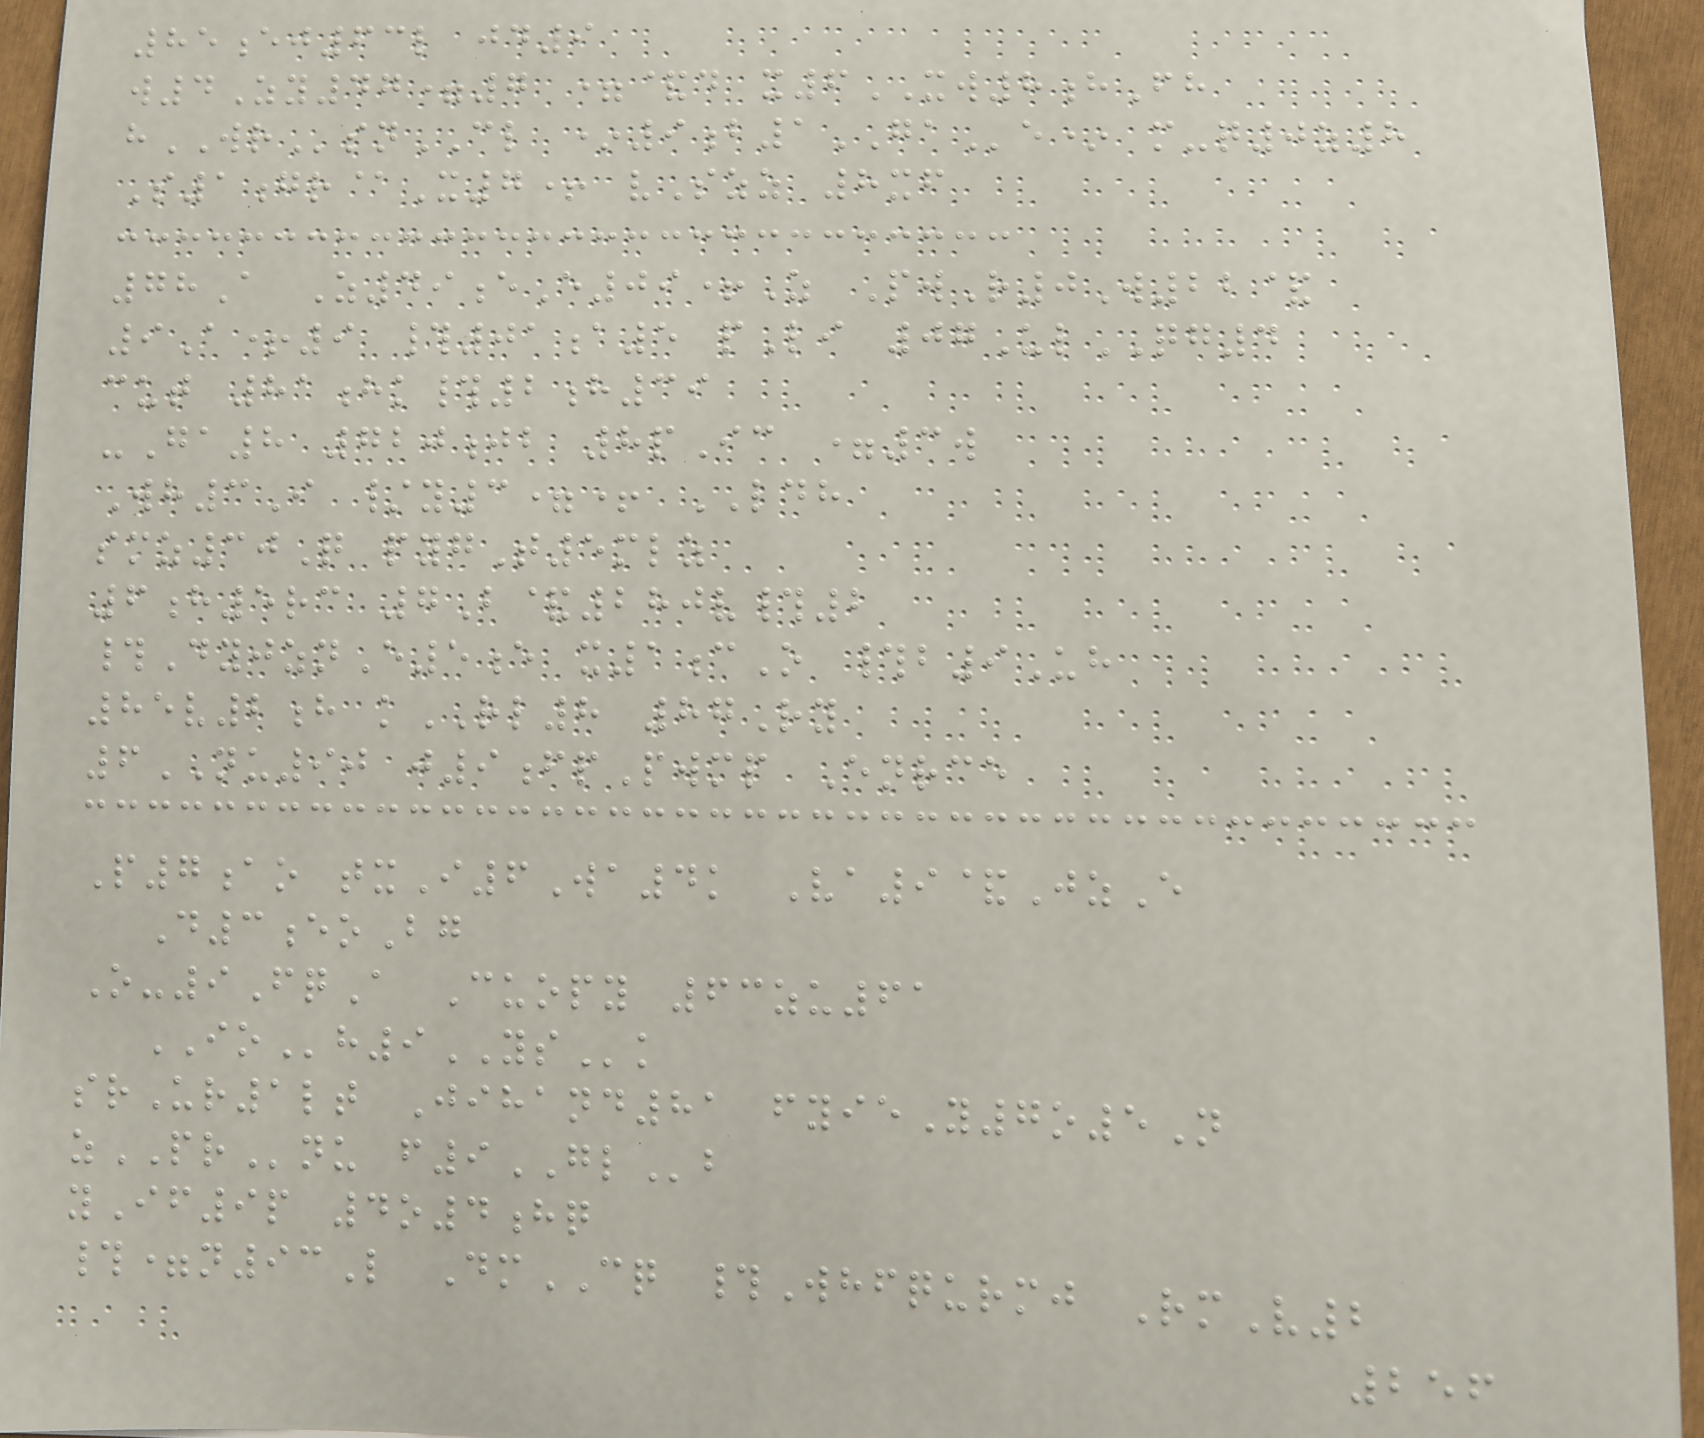85ej63l jd9
w4Zy47=7 =&d x6XW8hFh
hWRsnCL *9b1GAe* m-q0z8
S1gr@X7+ vSzz 8xf
78A Z49eE09+Z PwR0W22&
9A+9 #01a5 pLi 07UlQG4
cut 81hk#2h39
-Ga8 720jb 8pIc =3w
Wh3I /y3=+ LDH
smz30Q pygT5mlz
6h5rc 7B&280v#2
#DyjznE5e x1cO #b9Uh
85v2h kRL8 87Ry
6NU90 j9fpPwmp Enrce
P7ao txI6Wa4k Va9&JzE
D3eoBg
O-9FqA Cuopy 63zu61
IOh9YSk
srUr1lt Jihand81 fyieY7o5N
zPRnu f9GLb
yIf9p 4o4hq
#=n93L DmCQ #Whfqurmj RmV2
256
